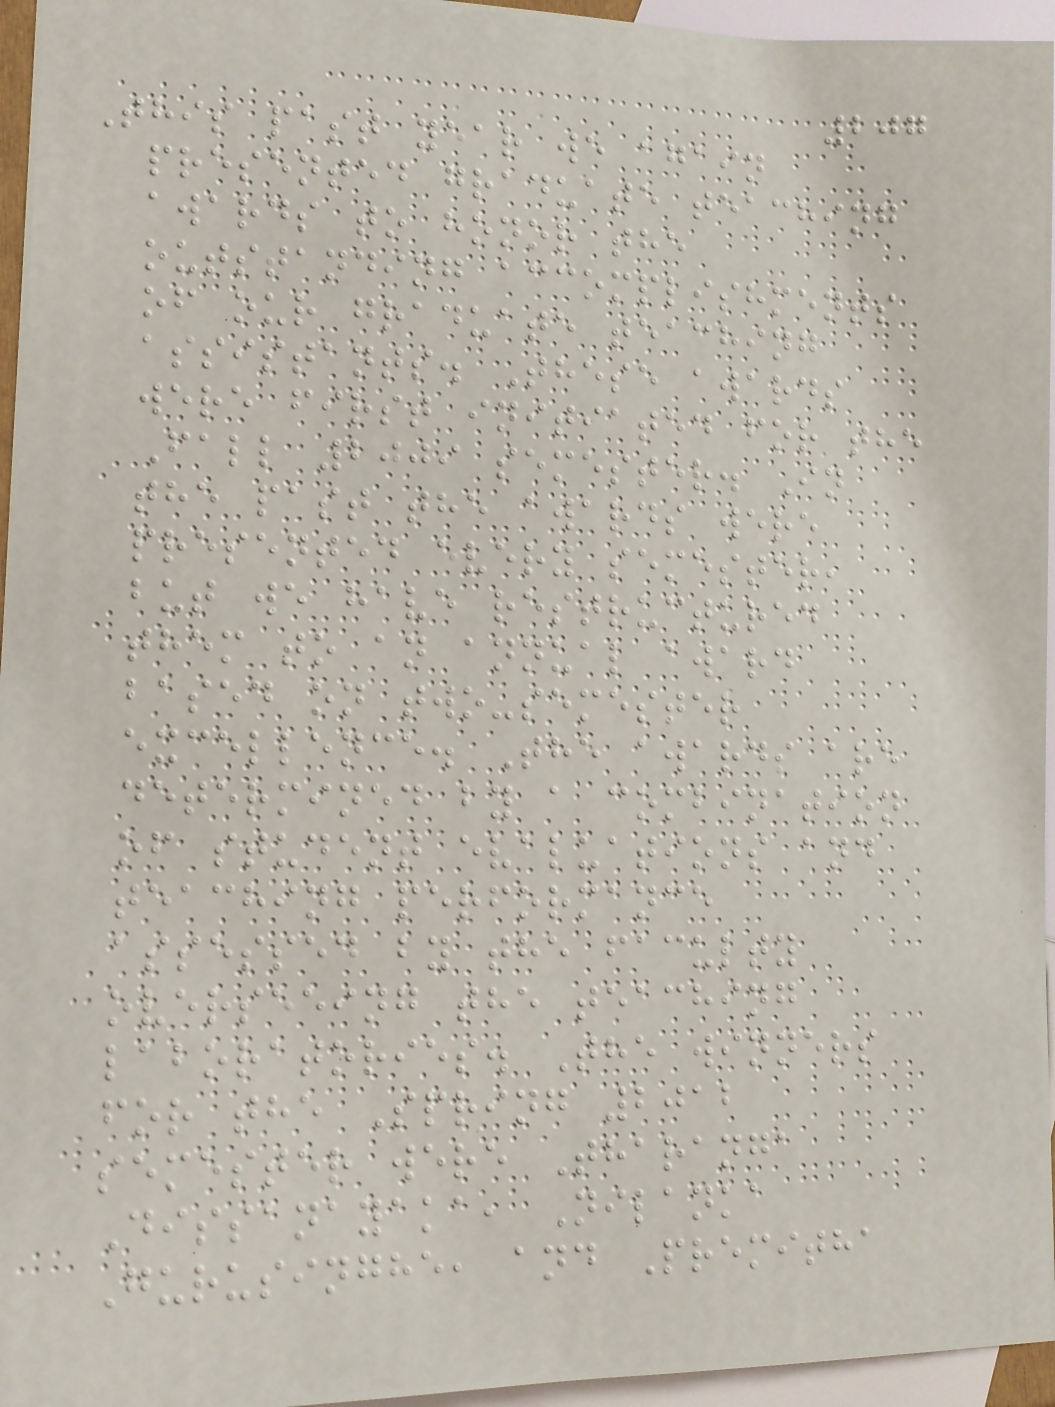207
This past year we again
presented graduate teaching
awards to honor the
outstanding accomplishments
of our graduate teaching
assistants. These awards
were first initiated for the
Fall 2009 semester. In
the past the awards were
presented every semester,
but we have restructured
them to an annual award
based on two-semester
excellence. The awards are
determined by a combination
of student evaluations and
teaching performance
assessed by the faculty
overseeing the teaching
laboratories. The winners
for the Spring 2012
semester were Tharanga
Dissanayaka, Nilanka
Gurusinghe, and Premitha
